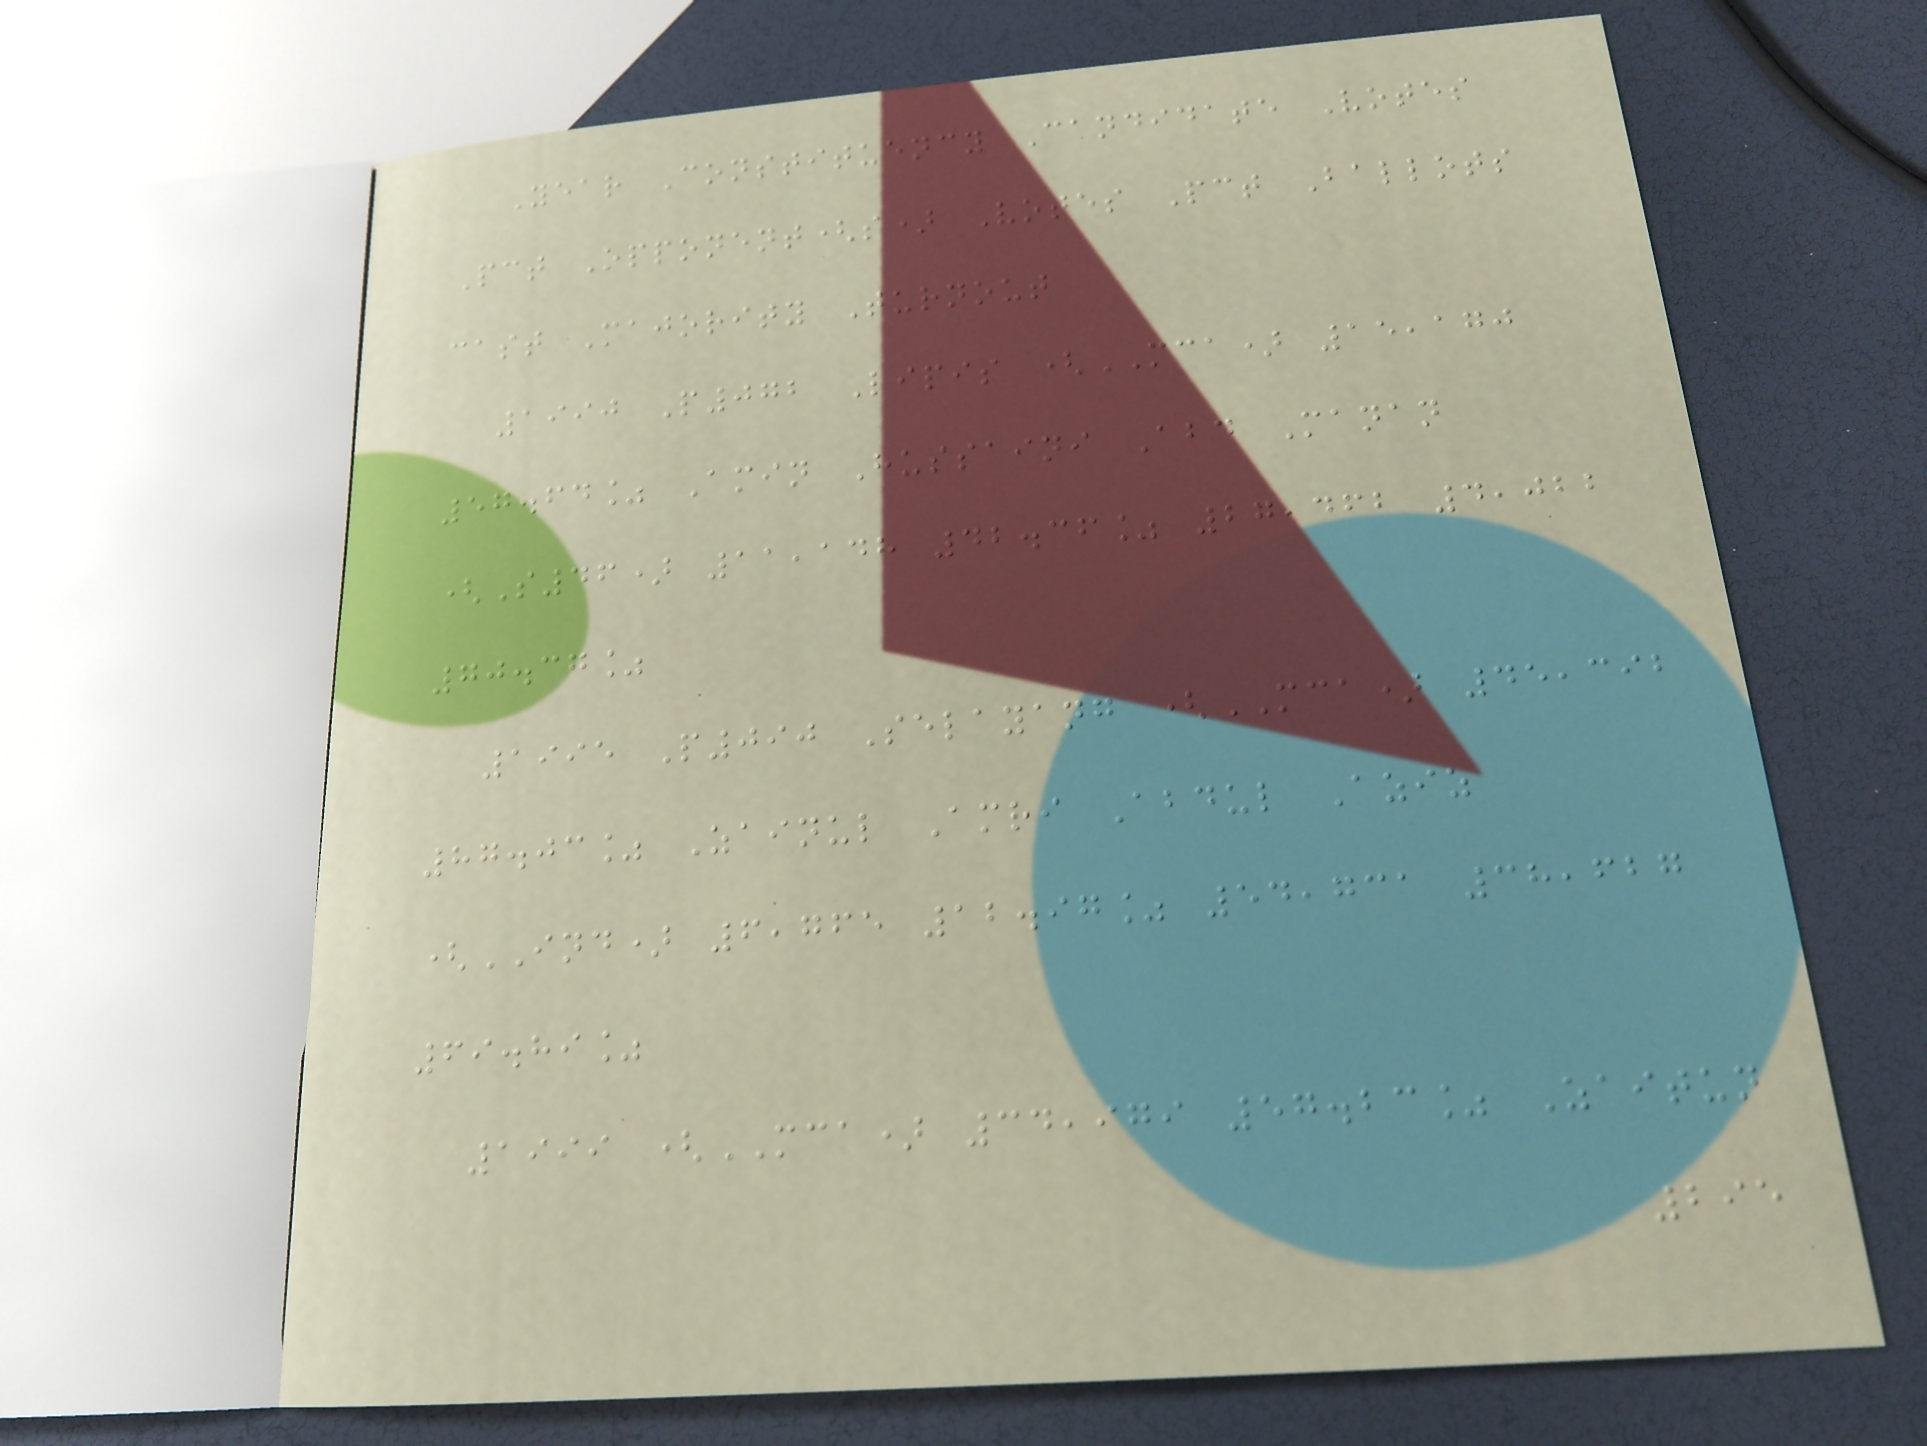Year Constituency Candidate Votes
Pct Opponent(s) Votes Pct Ballots
cast Majority Turnout
1990 P072 Lipis (MCA) 15,170
57.64% Amin Hussaini Abd Manan
(S46) 11,148 42.36% 27,462 4,022
70.37%
1995 P090 Selayang (MCA) 45,392
87.03% Zainul Amri Abdul Aziz
(IND) 6,765 12.97% 54,731 38,627
69.89%
1999 (MCA) 34,979 57.23% Zaitun
295
